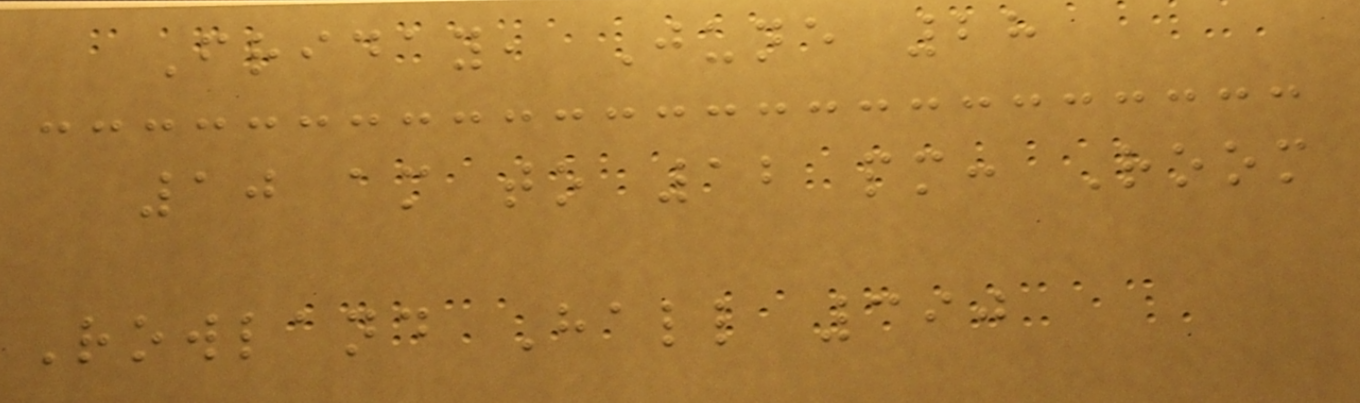Friday, June 28
10 am to 12 pm: Room
Rowland Hall 390
